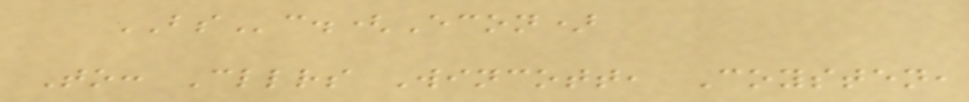BSc.(Econ)
To: Cllrs Wincott, Coysten,
